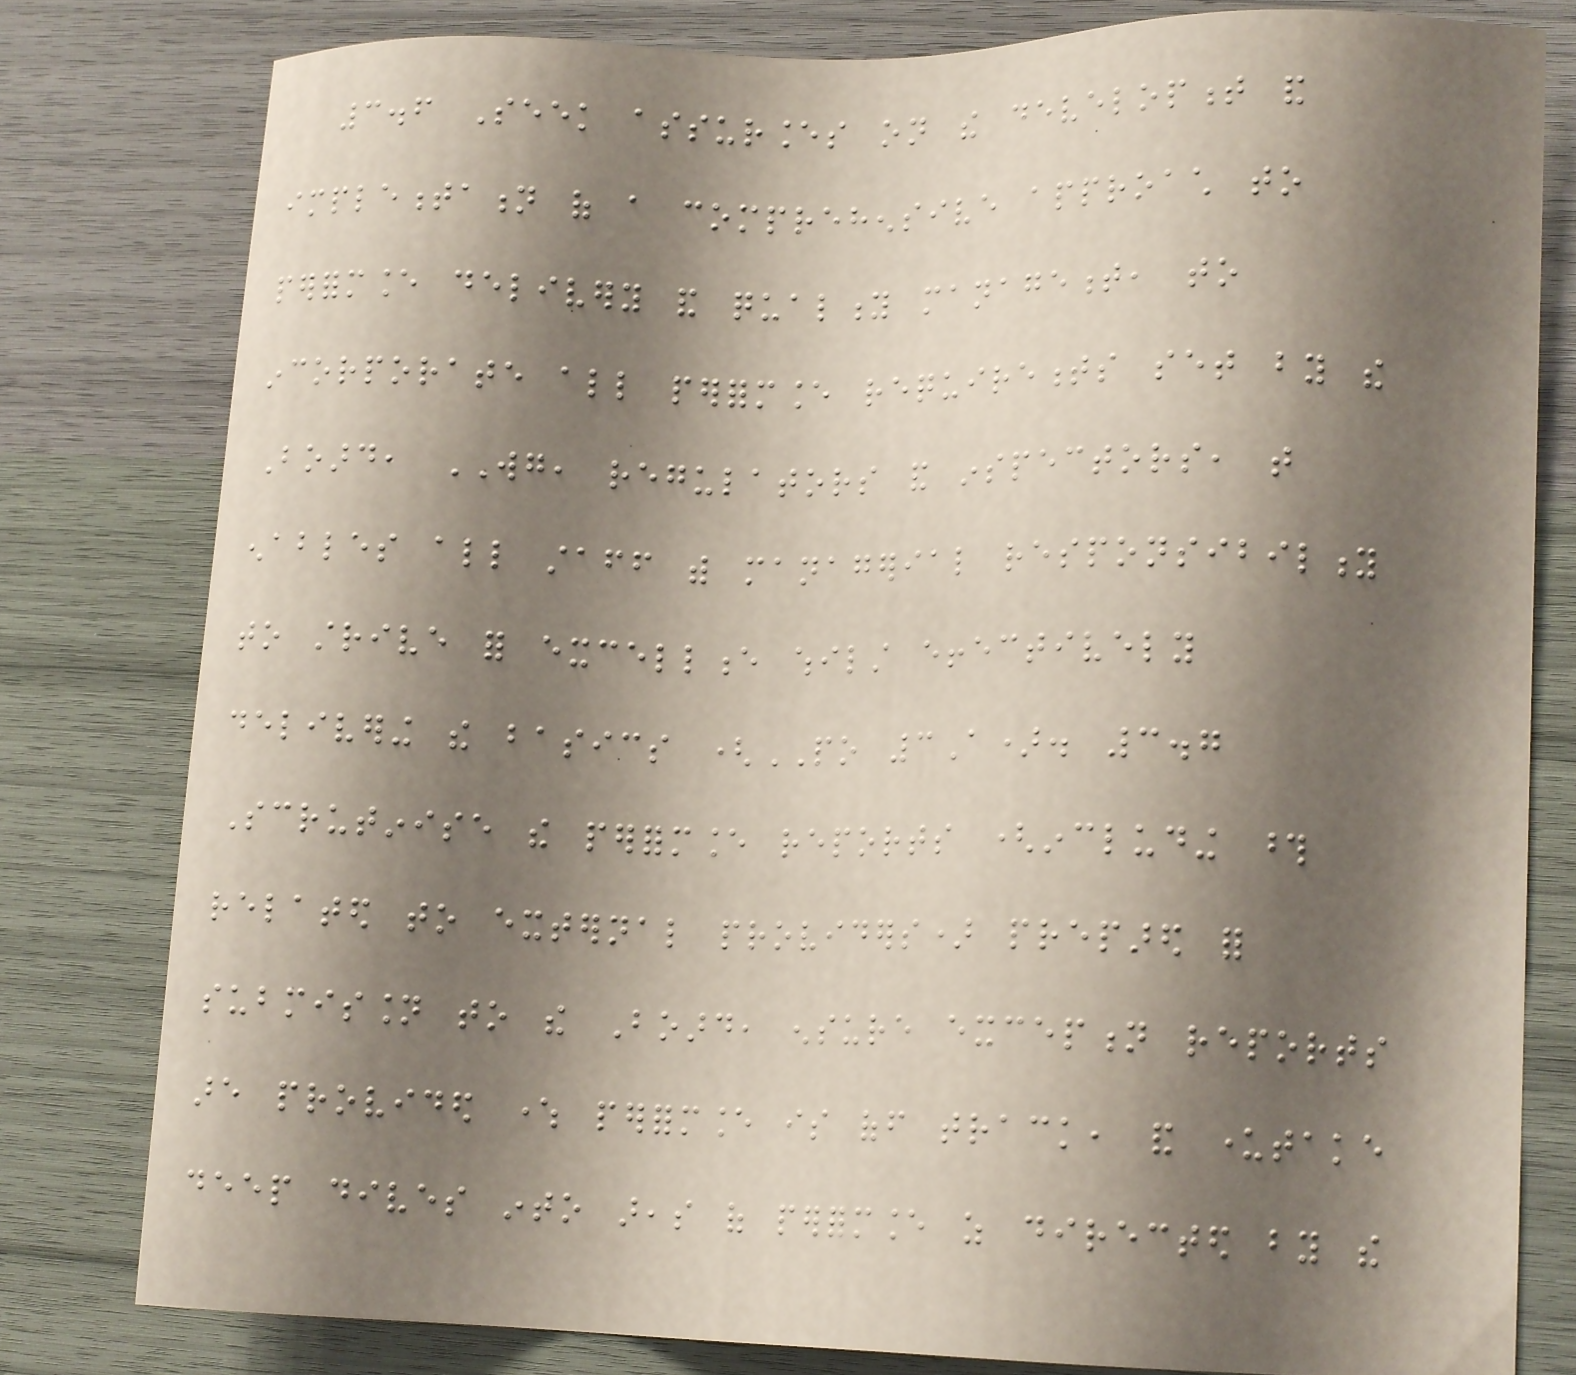3.6 Seek assurances on the development and
implementation of a comprehensive approach to
performance delivery and quality management, to
incorporate all performance requirements set by the
Board, WG, regulators and inspectors, that
enables all staff with managerial responsibility
to strive for excellence whilst effectively
delivering the basics (PO 3A). 3.7
Scrutinise the performance reports (including those
related to external providers) prepared for
submission to the Board, ensure exception reports
are provided where performance is off track, and undertake
deep dives into areas of performance as directed by the
